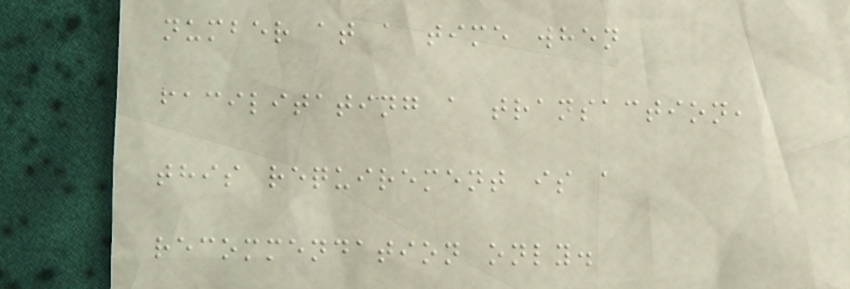number at a time when
facilitating a transaction,
this requirement is a
recommendation only.
